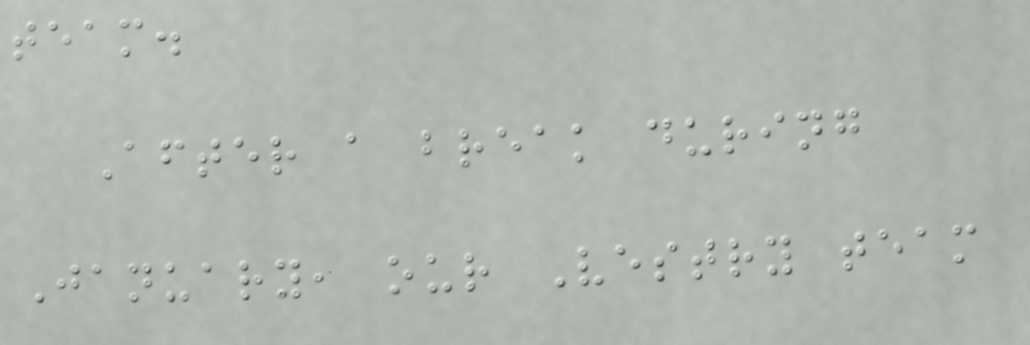team.
After a break during
January, our Vestry team
